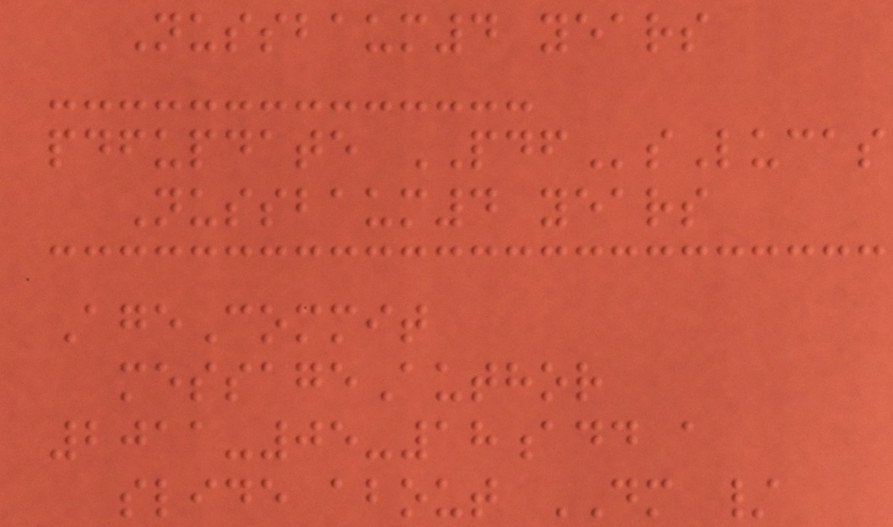Nussbaum4 years
pdfupdate PDFsLucas
Nussbaum4 years
AgeCommit
messageAuthor
2011-05-18add a
slide about DM /
